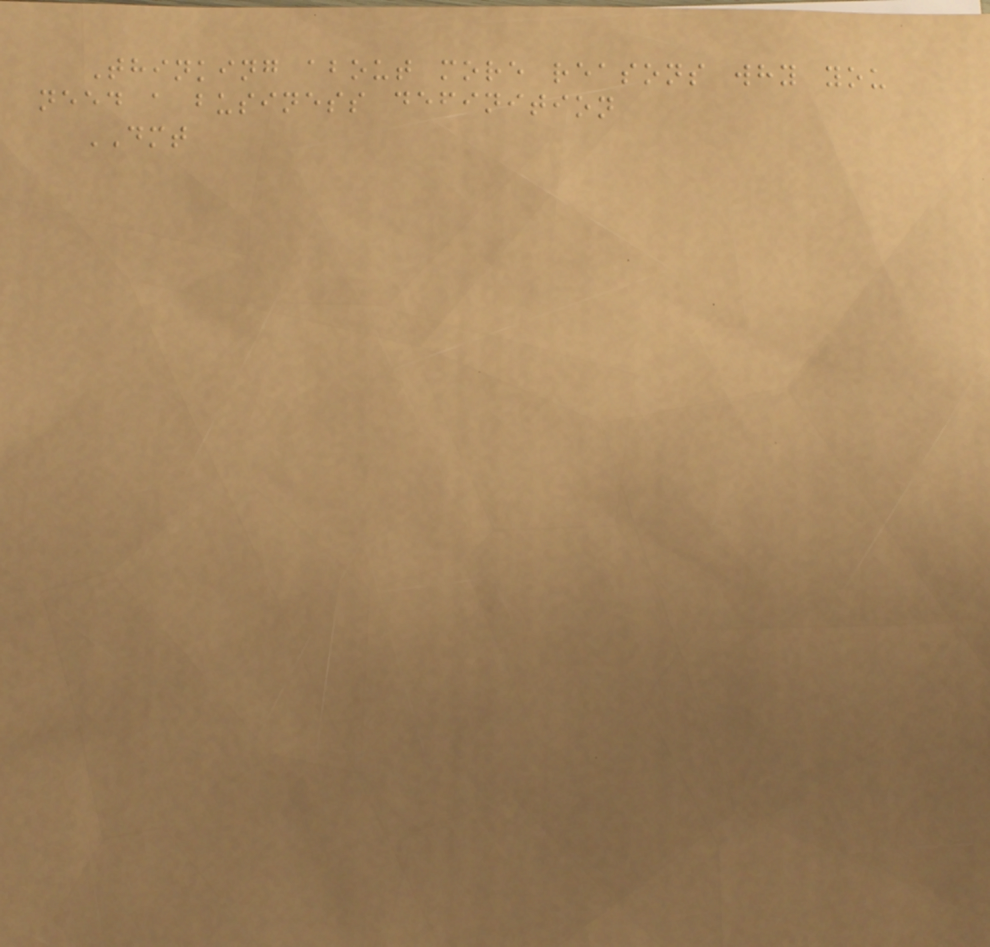Thinking about more reasons why you
need a business definition
DMT
